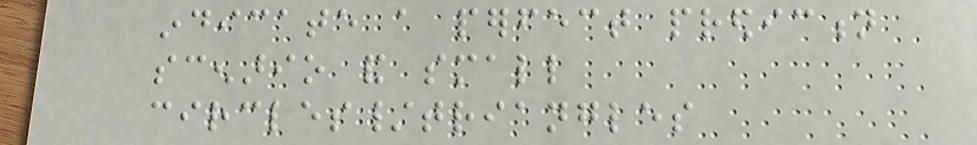indicate a perfect prediction
scenario and small
circles/triangles
